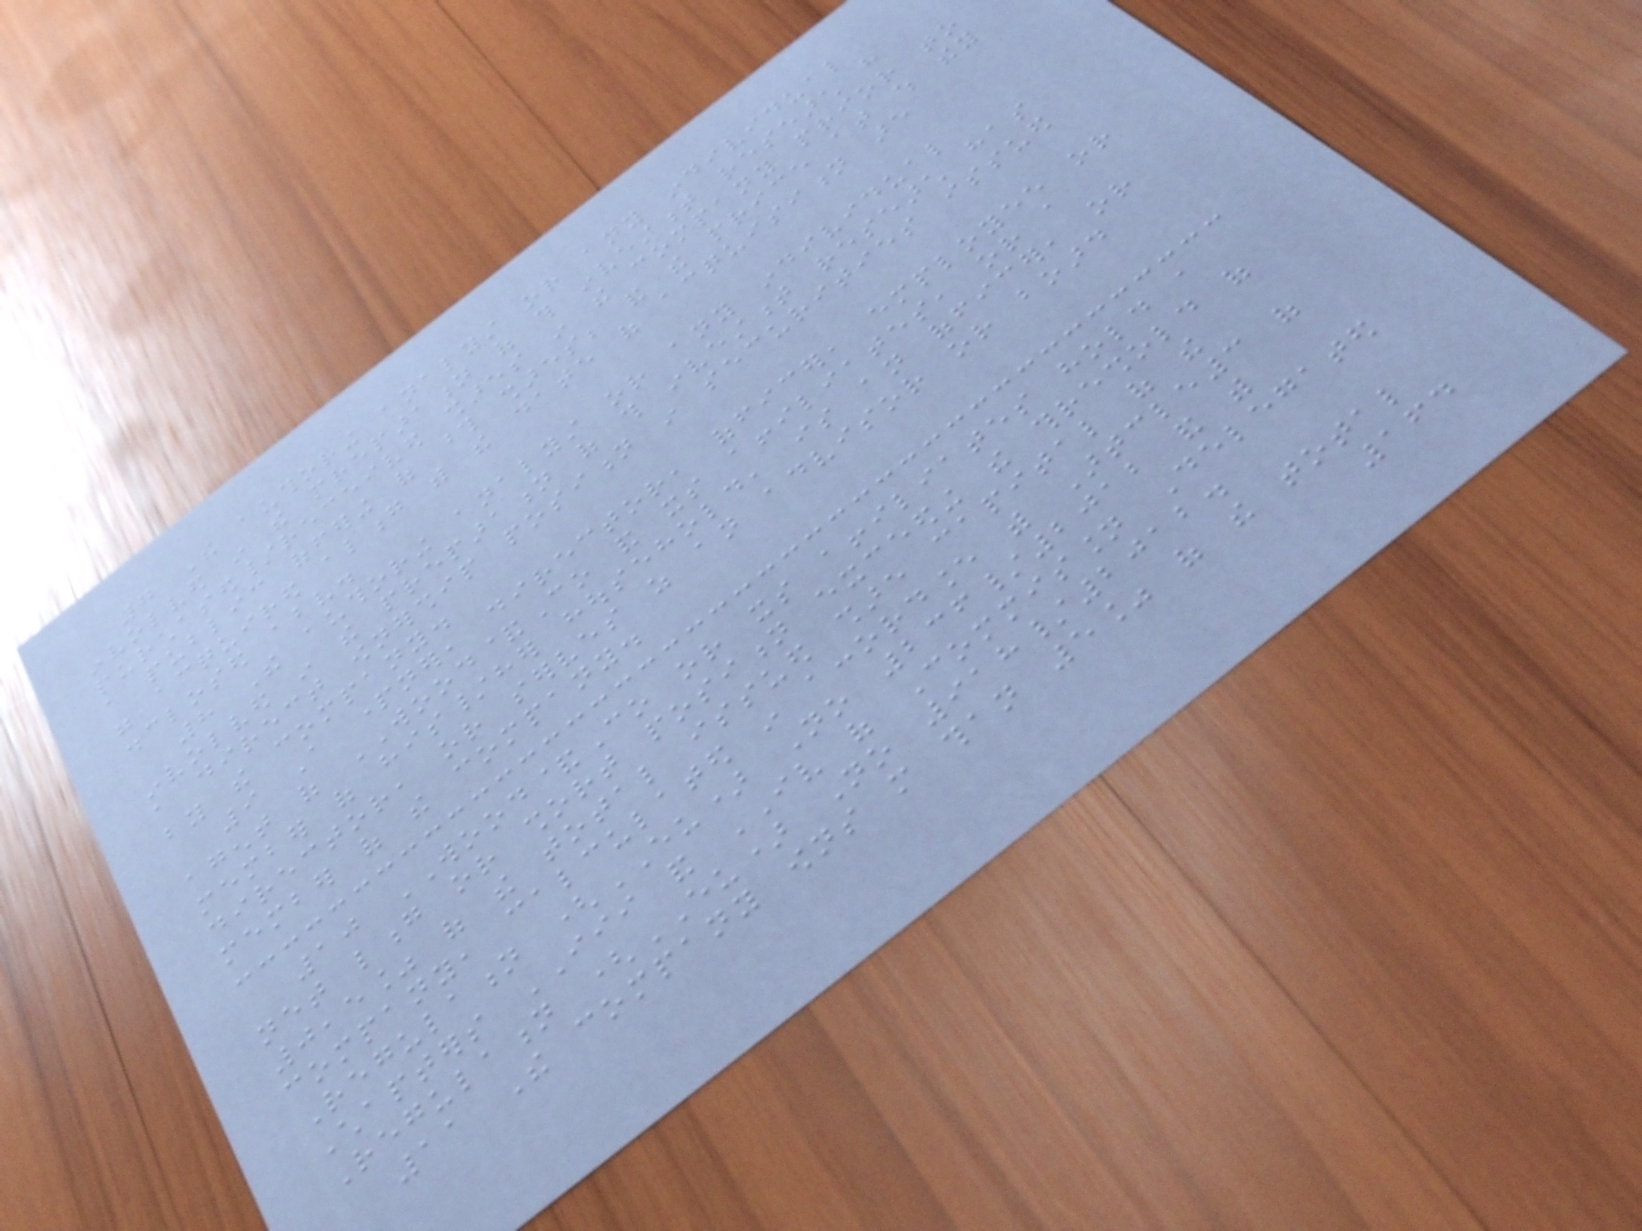7 The authoring analyst or any individual
involved in the preparation of this investment research have
purchased/received shares in the company prior to
a public offering of those shares; and the price at which they
were acquired along with the date of acquisition are
disclosed above.
8 The authoring analyst or any individual
involved in the preparation of this investment research has
a direct ownership position in securities issued
by the company.
9 A partner, director, officer, employee or
agent of WOOD&Co and its affiliates, or a
member of his/her household, is an officer, or
director, or serves as an advisor or board
member of the company.
10 WOOD&Co or its affiliates hold a
net long or short position exceeding the threshold of
0,5% of the total issued share capital of the
company, calculated in accordance with Artcle3 of
Regulation (EU) No 236/2012 and with
Chapters III and IV of Commission Delegated
Regulation (EU) No 918/2012.
11 The company owns more than 5% of the total
164
